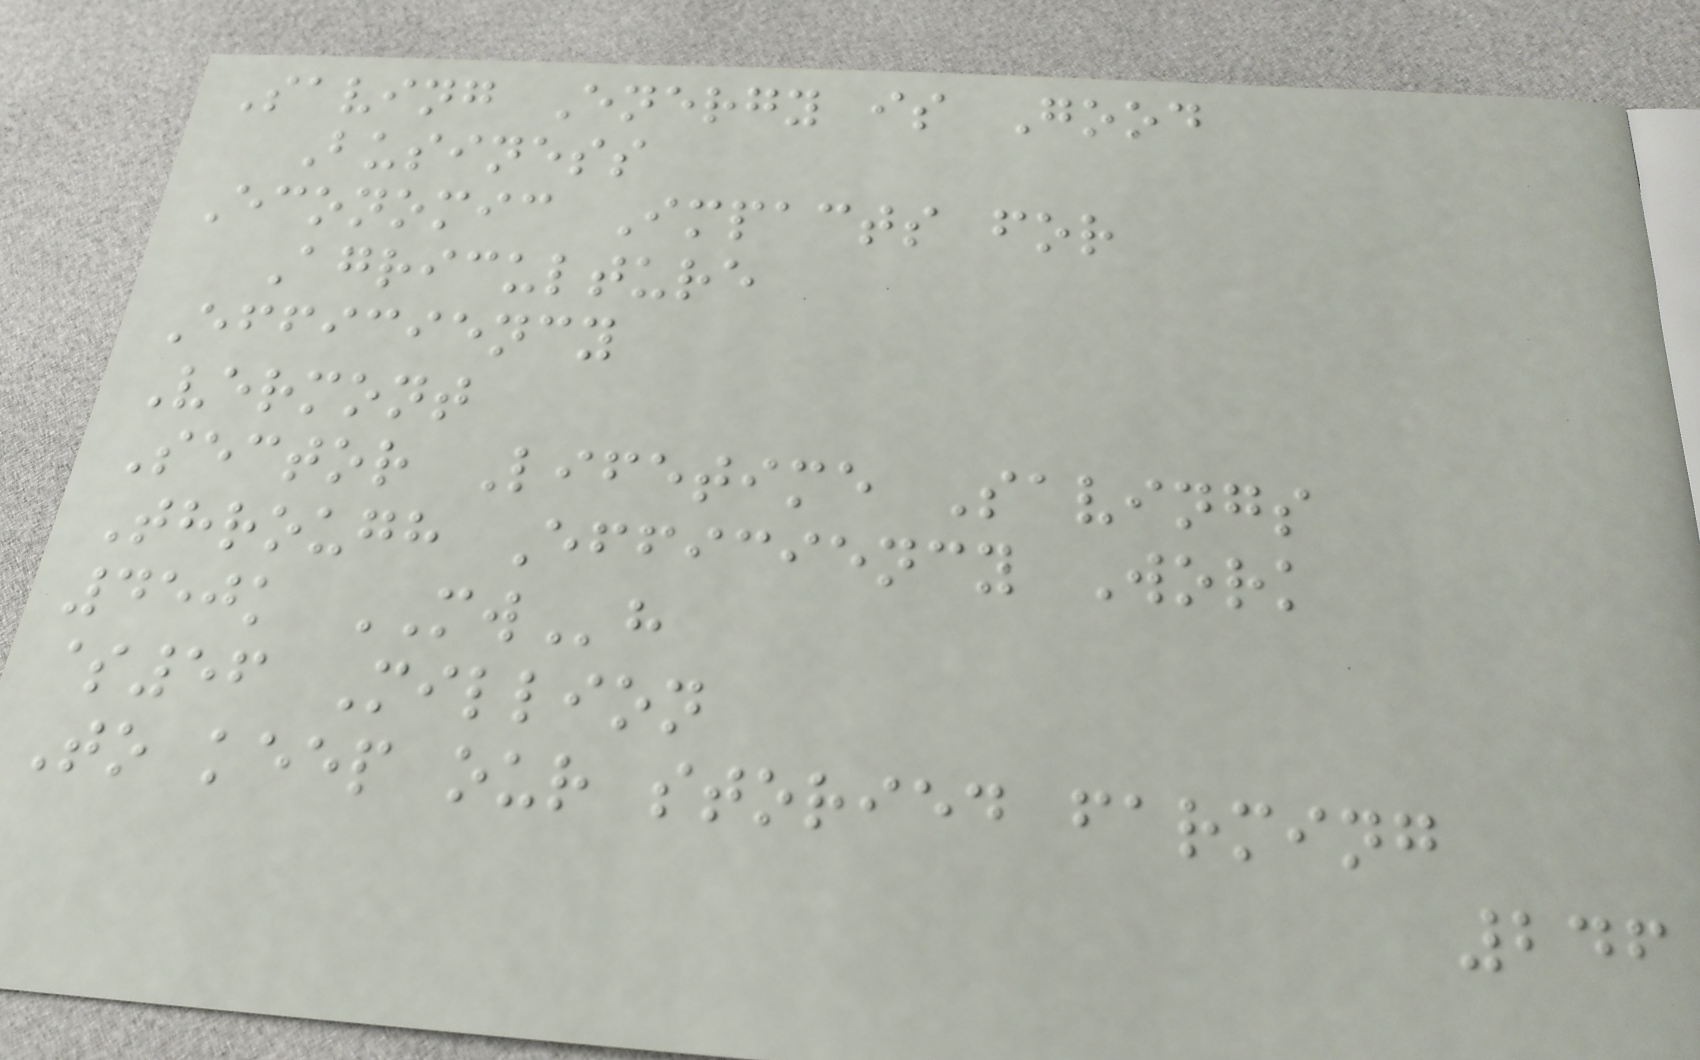Saving Energy is Good
Business
Economic Impacts for
Agriculture
Efficiency
Vermont
Sector Lifetime Savings
Through Efficiency Work
450k MWh
$56 Million
To keep our storied farming
246
